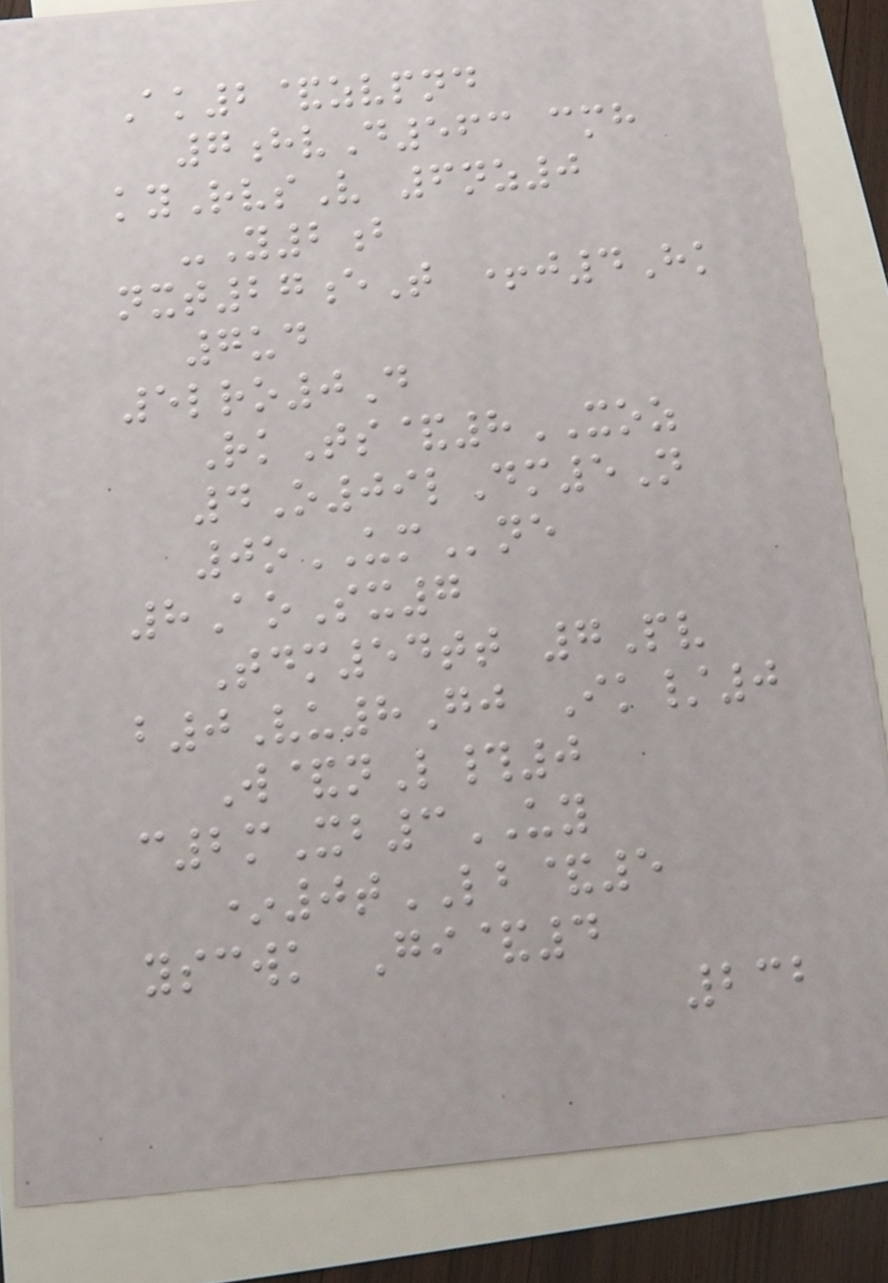Ak2&zvpnd
7hvD563 cmh
kyRvsV 6nz0
-Y2b
nxt27eT +j4Hk
7ud
5lro0D
RkTs&8XOZ
4O09lDm5N
0oUMne
8AoSx7
Tdm54tt 7Pv
b0Vu8Gj Ik/0
W&nL#0
c2mXb3UY
*0tLB&5
yscwk Gi&4
232
